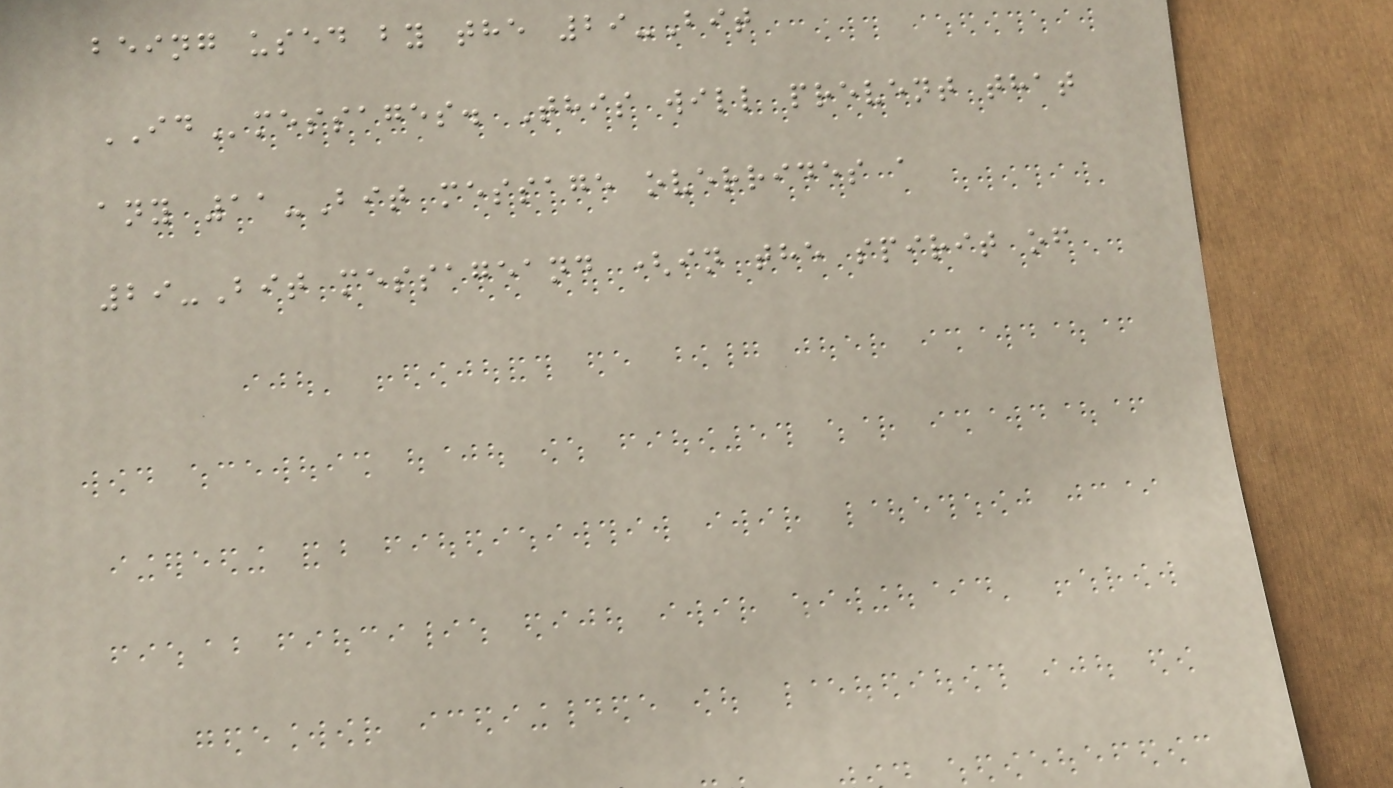being used by the 29-Bit
IDmessages. This will prevent that
any 11-Bit message overrides a
29-Bit messageand (in the spirit of
